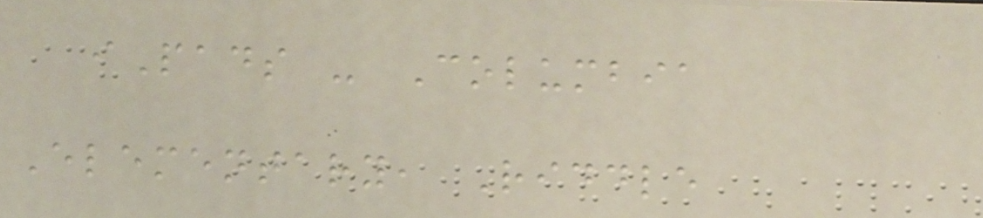iPads - Columbia
Elementary, Riddle
